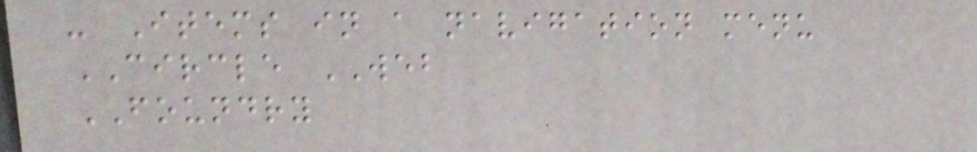- Items in a navigation menu
CIRCLE WEB
FOUNDRY
